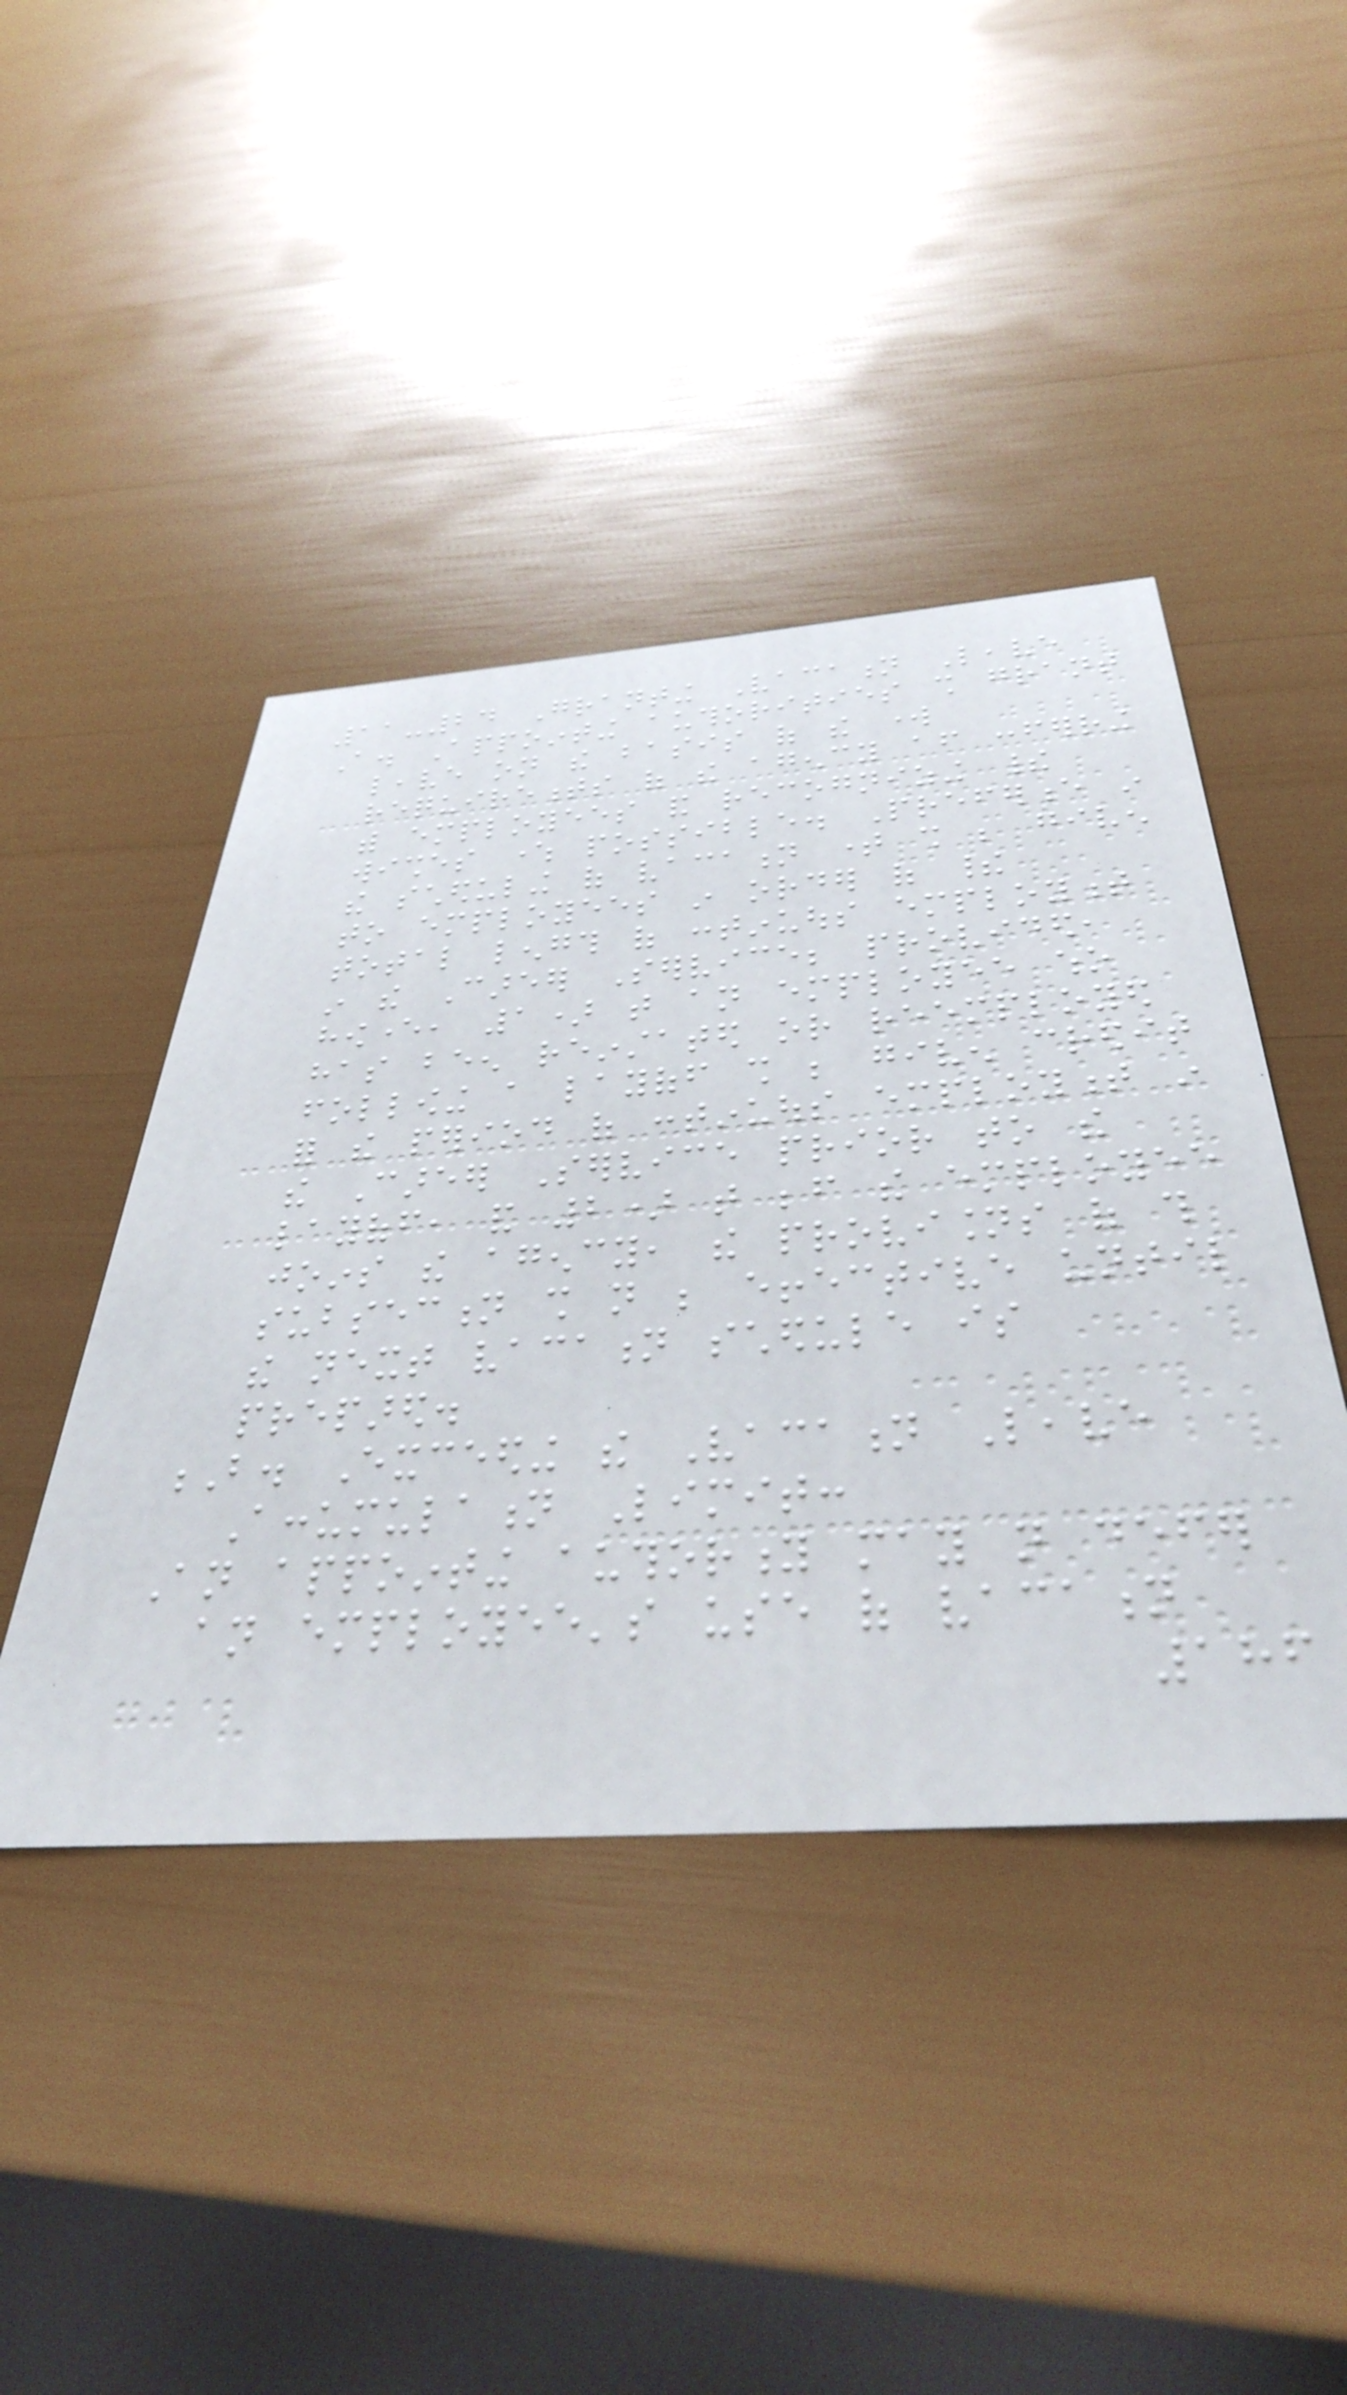11-24 Granting Vacation Leave
A. Appointing authorities shall grant
leave on the basis of the work
requirements of the agency after conferring
with employees and recognizing their
wishes where possible. Preference in
the scheduling of vacation time shall be given
to employees in order of their
total length of continuous employment
in the Career Service; provided,
however, 1) that an employee who
has been reinstated or reemployed
following a layoff shall be given credit
for the period of continuous employment in
the Career Service prior to the
layoff, and 2) that before the employee
joins the agency, the provisions of this
subsection shall not be effective until
the next vacation schedule is
prepared.
B. Exceeding the Vacation Leave
Accumulation Limit:
An appointing authority may not defer
an employee's use of vacation
186
